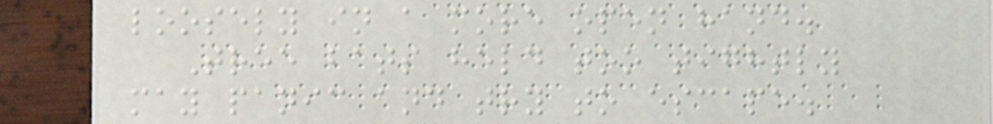loosely in a more open hand.
Tree bats held too tightly
may panic and try to escape.
